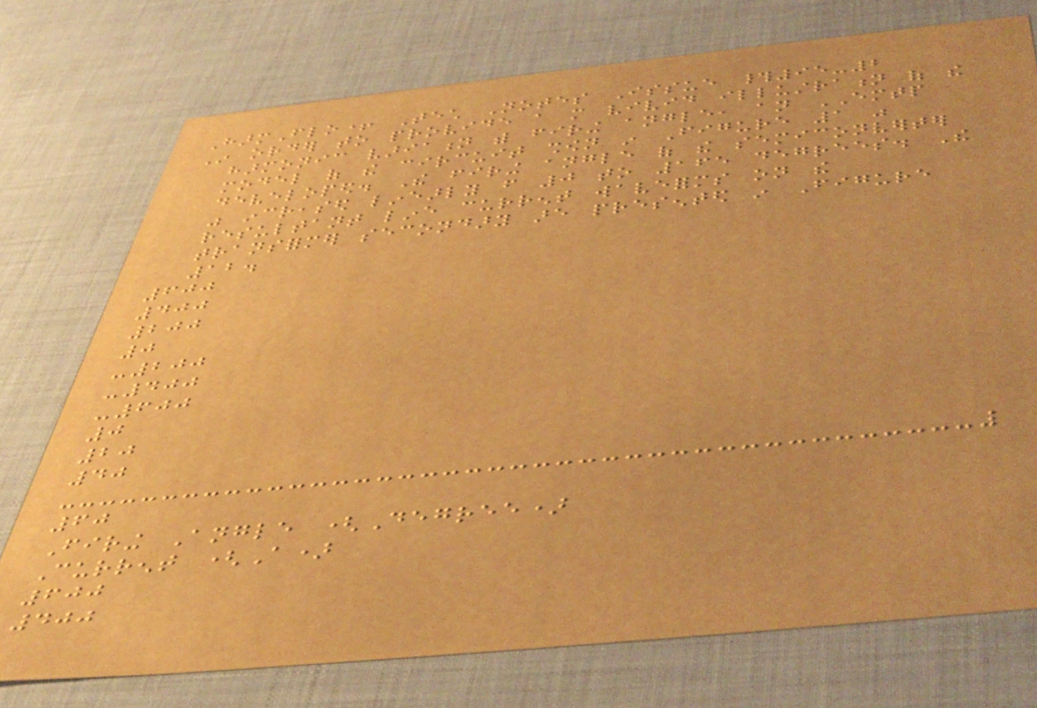HarmFlo+ Tech Notes Issue #95-2
In order to provide a more vivid illustration of the
harmonic variation with firing angle, an EMTP
model of the circuit shown in Figure 1 was
developed. The firing angle of the semiconverter
was increased linearly from 0 to 165 degrees. The
resultant line current waveforms on the
transformer secondary are presented in Figure
12.
600
400
200
0
-200
-400
-600
0
20
40
60
Firing Angle (Degree)
Current (A)
600
400
